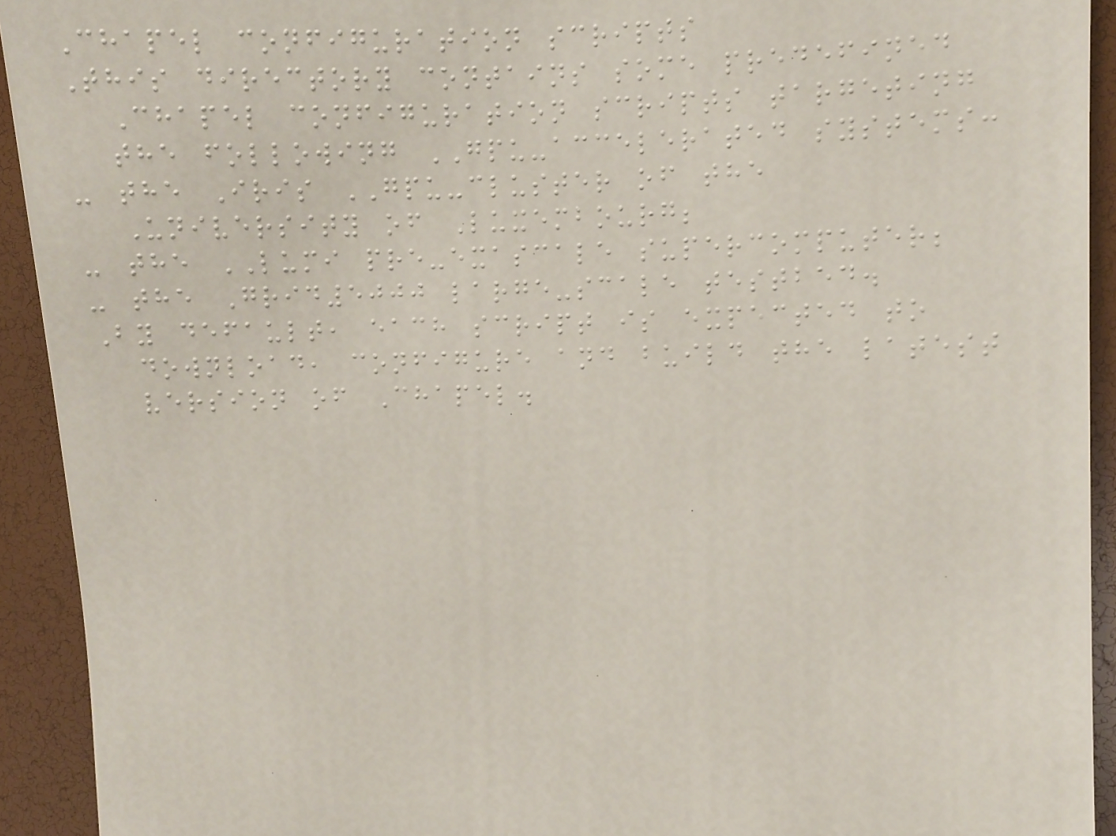Chapel configuration scripts
This directory contains some predefined
Chapel configuration scripts targeting
the following GPU-accelerated systems:
- the Iris GPU-cluster of the
University of Luxembourg;
- the LUMI pre-exascale supercomputer;
- the Grid5000 large-scale testbed.
By default, each script is expected to
download, configure and build the latest
version of Chapel.
